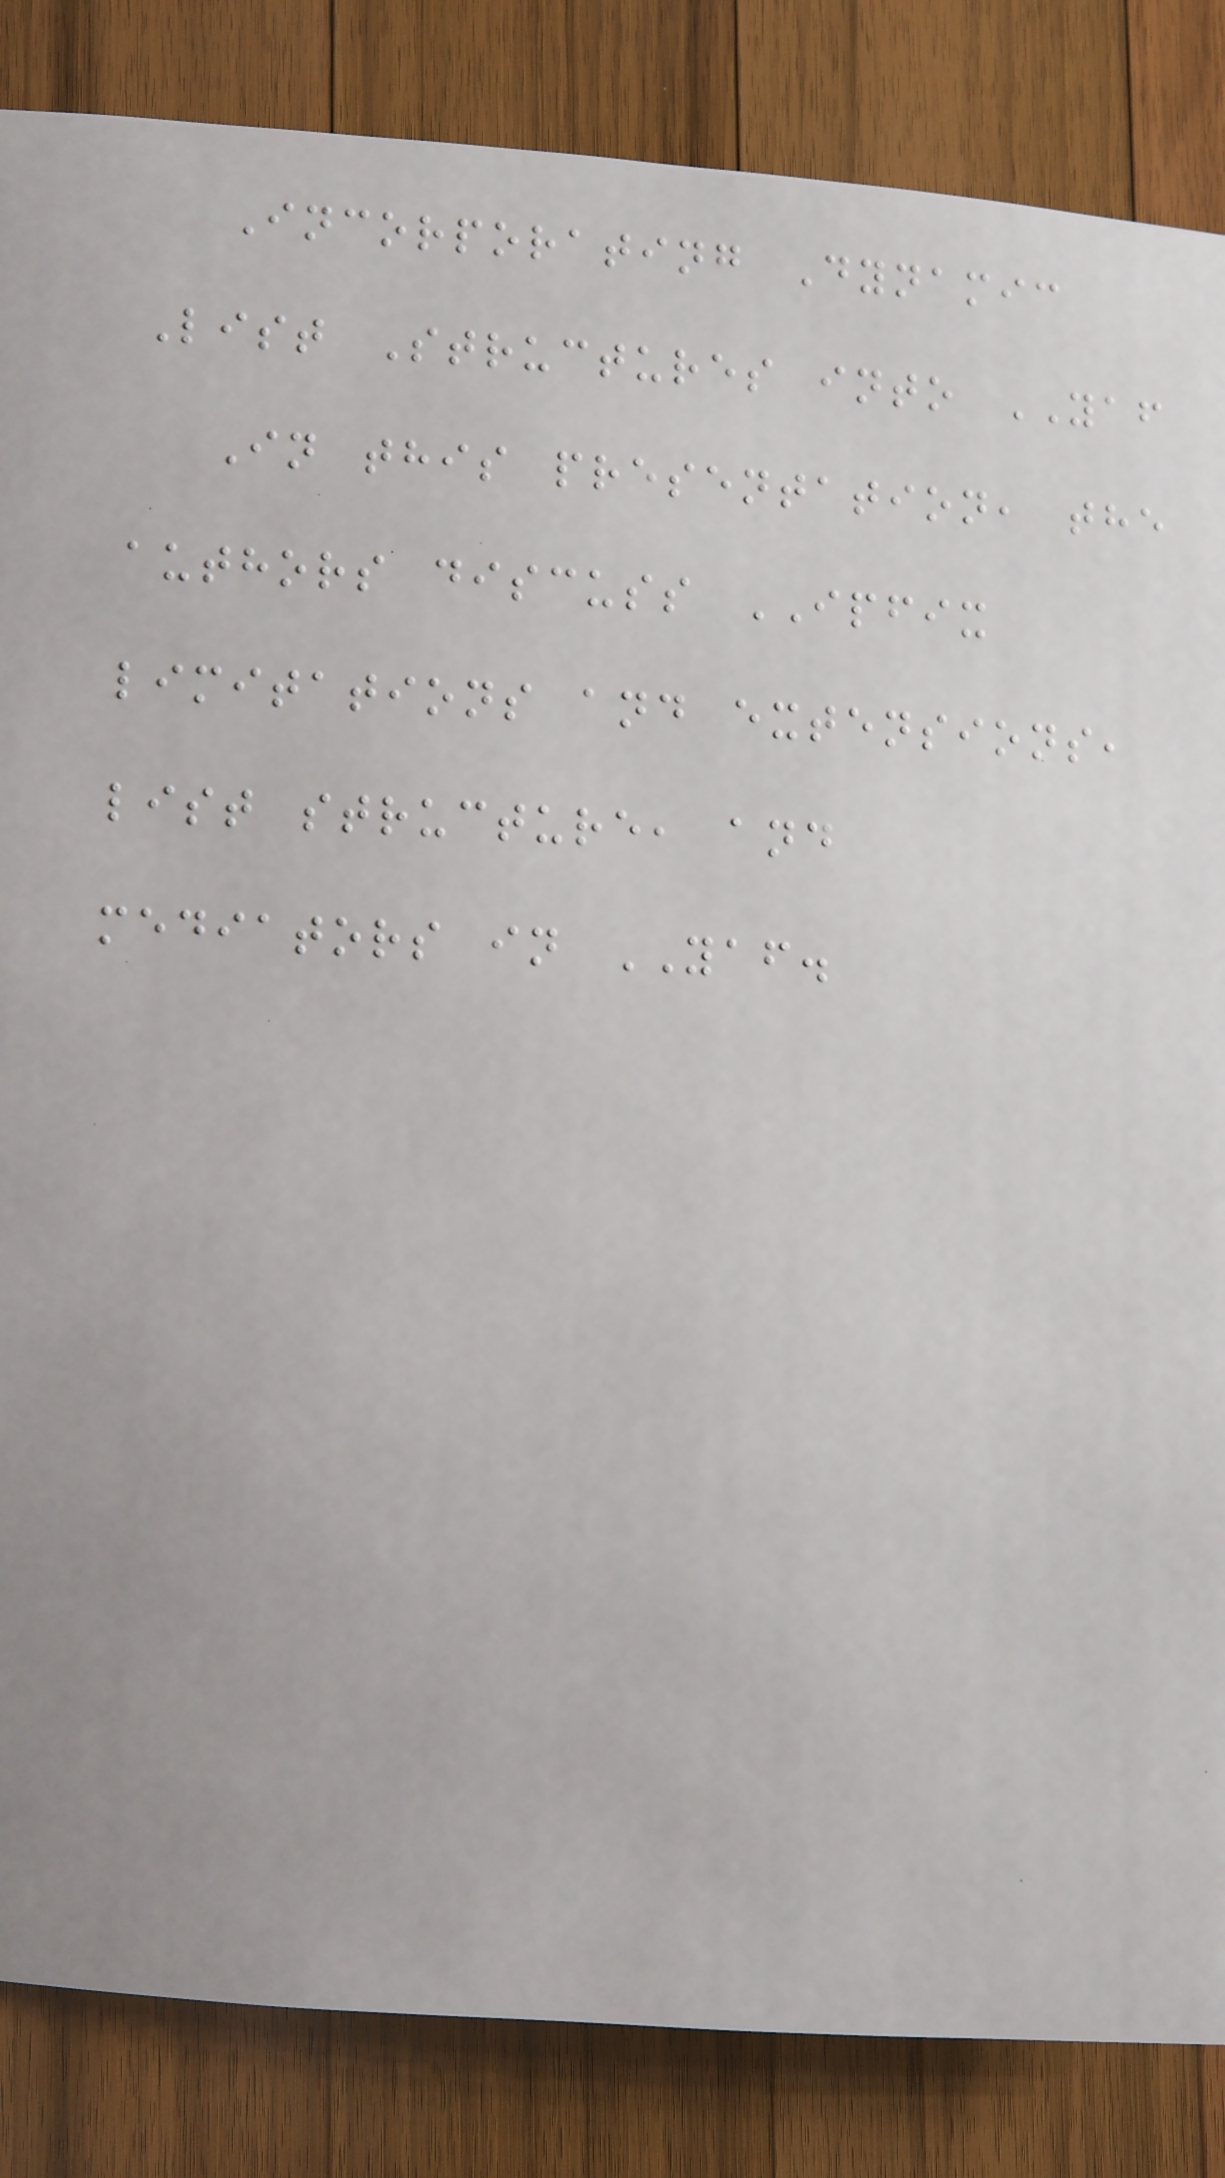Incorporating Dynamic
List Structures into YAF
In this presentation, the
authors discuss IPFIX
limitations and extensions,
list structure, and
mediators in YAF.
